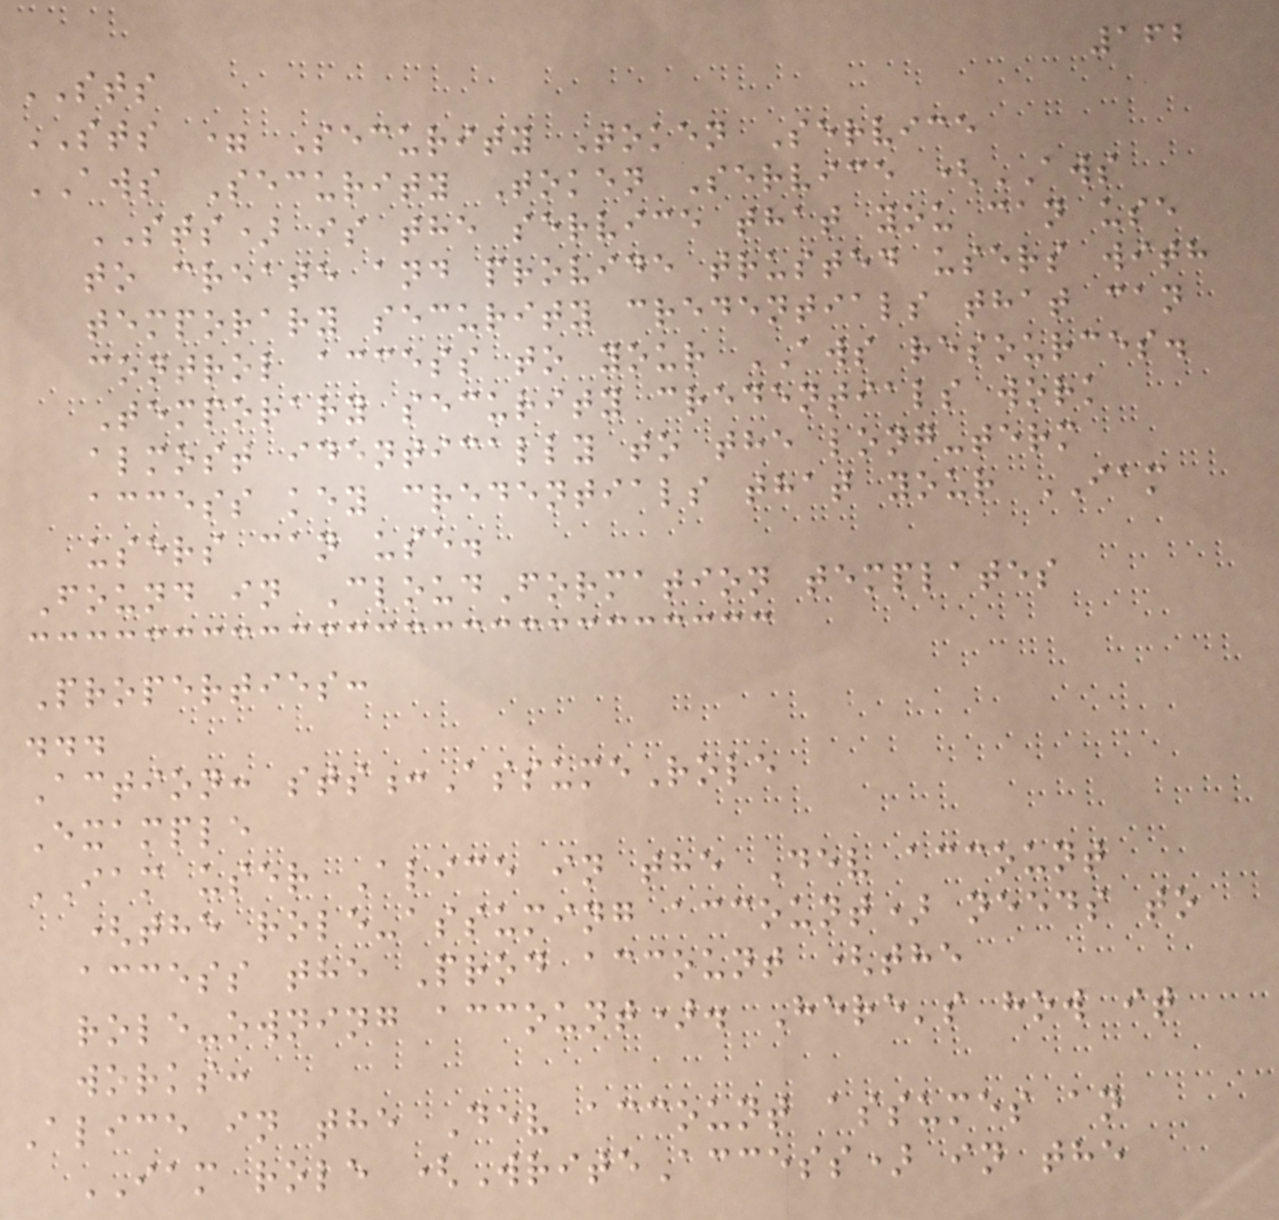162
STS
STS = Security Token Service
AWS Security Token Service (AWS
STS) is the service that you can use
to create and provide trusted users with
temporary security credentials that can
control access to your AWS resources.
Temporary security credentials work
almost identically to the long-term
access key credentials that your IAM
users can use.
Found in CloudFormation templates
Properties:
...
Action: sts:AssumeRole
Example
IAM user Alice in the Dev account
(the role-assuming account) needs to
access the Prod account (the
role-owning account). Here's how it
works:
Alice in the Dev account assumes an
IAM role (WriteAccess) in the
